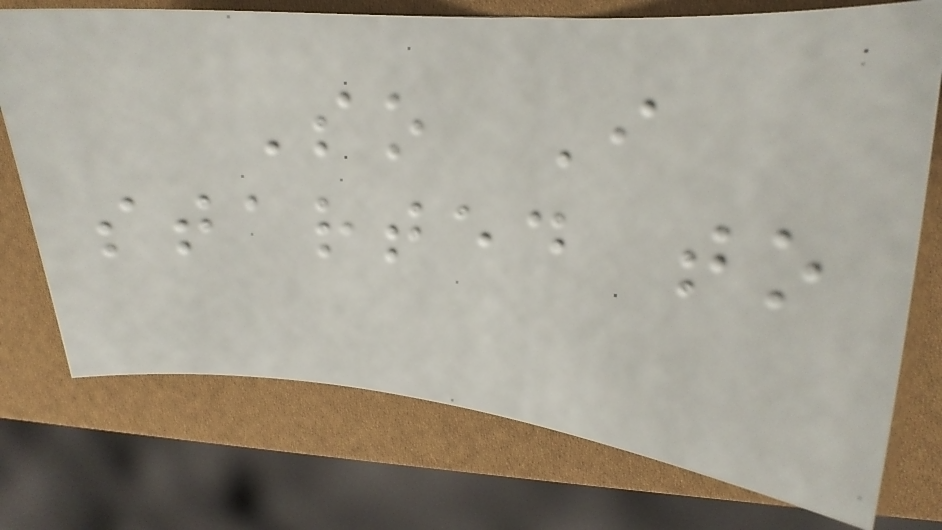So I
started to
